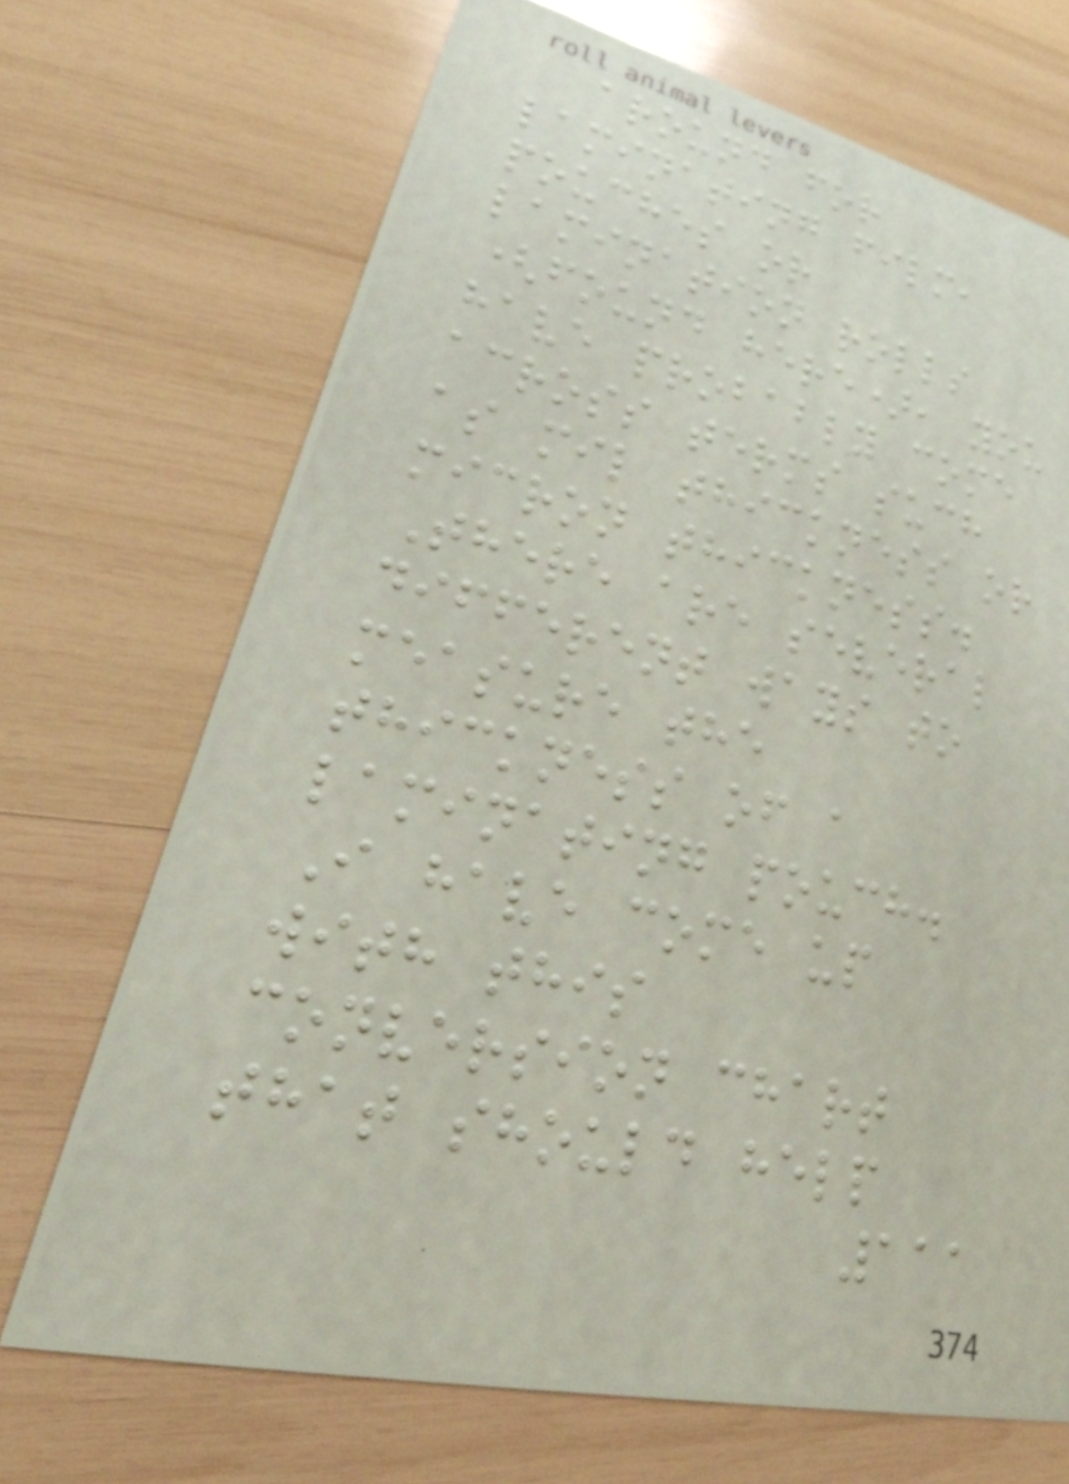around for
laminating film,
pouches or
lamination rolls
(found here), you
have probably come
across terms such
as mil thickness or
micron thickness.
There are several
different ways to
measure the
thickness of a
laminating pouch.
I have come up
with this
conversion chart
that should help
111
